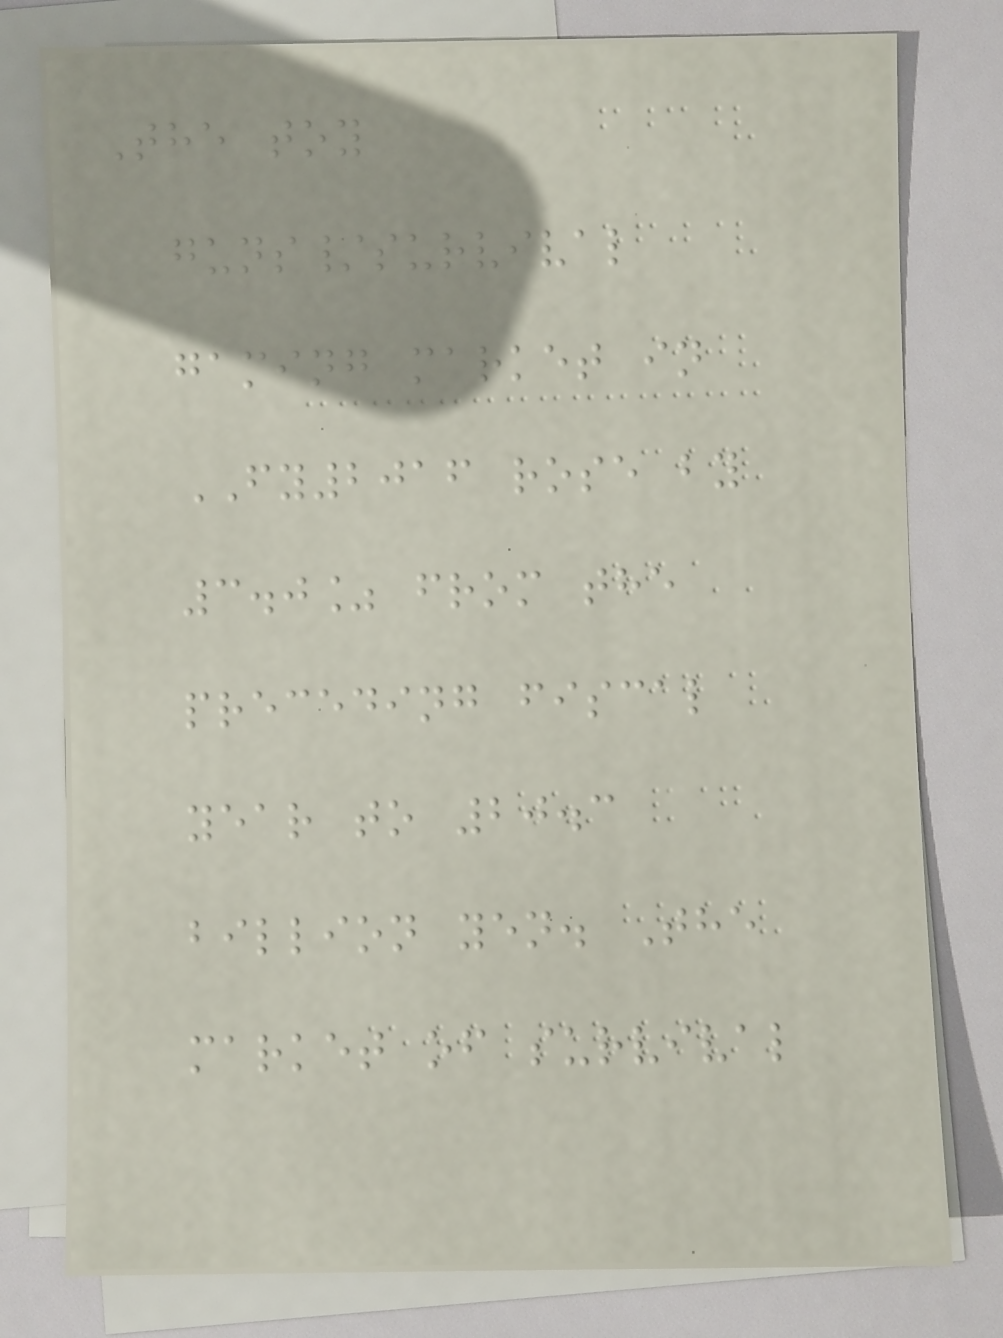The toy
guns/survival
gaming market in
FY2016 rose by
3.0% from the
preceding fiscal
year to 20.3
billion yen. The
market of survival
